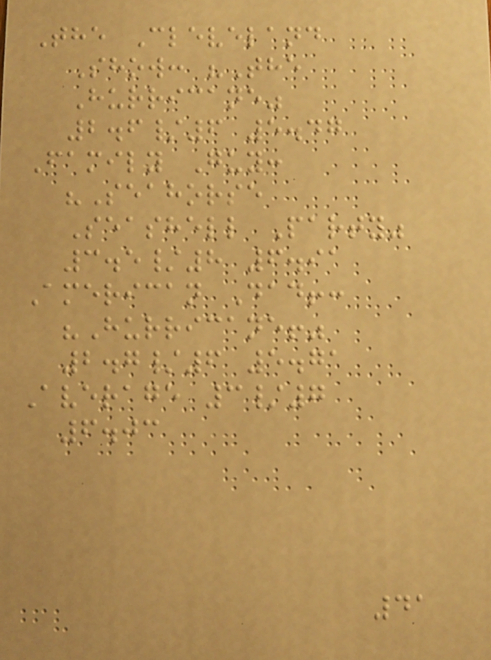The Cleveland
Show: "The
Hurricane"
2.6/6 5.47
Family Guy:
"Seahorse
Seashell Party"
3.5/8 6.91
American Dad!:
"Hurricane!"
2.7/6 5.71
Average 3/7
6.03
41
